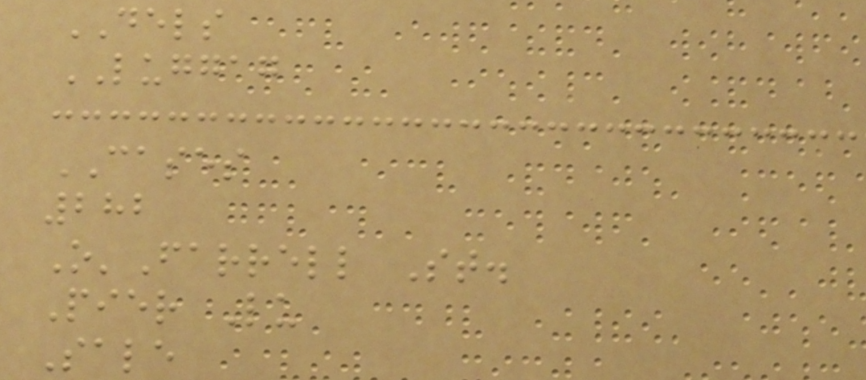DELS
LUGGAG
CASES
282
O'Farrell St.
Pier Lu
Sale
